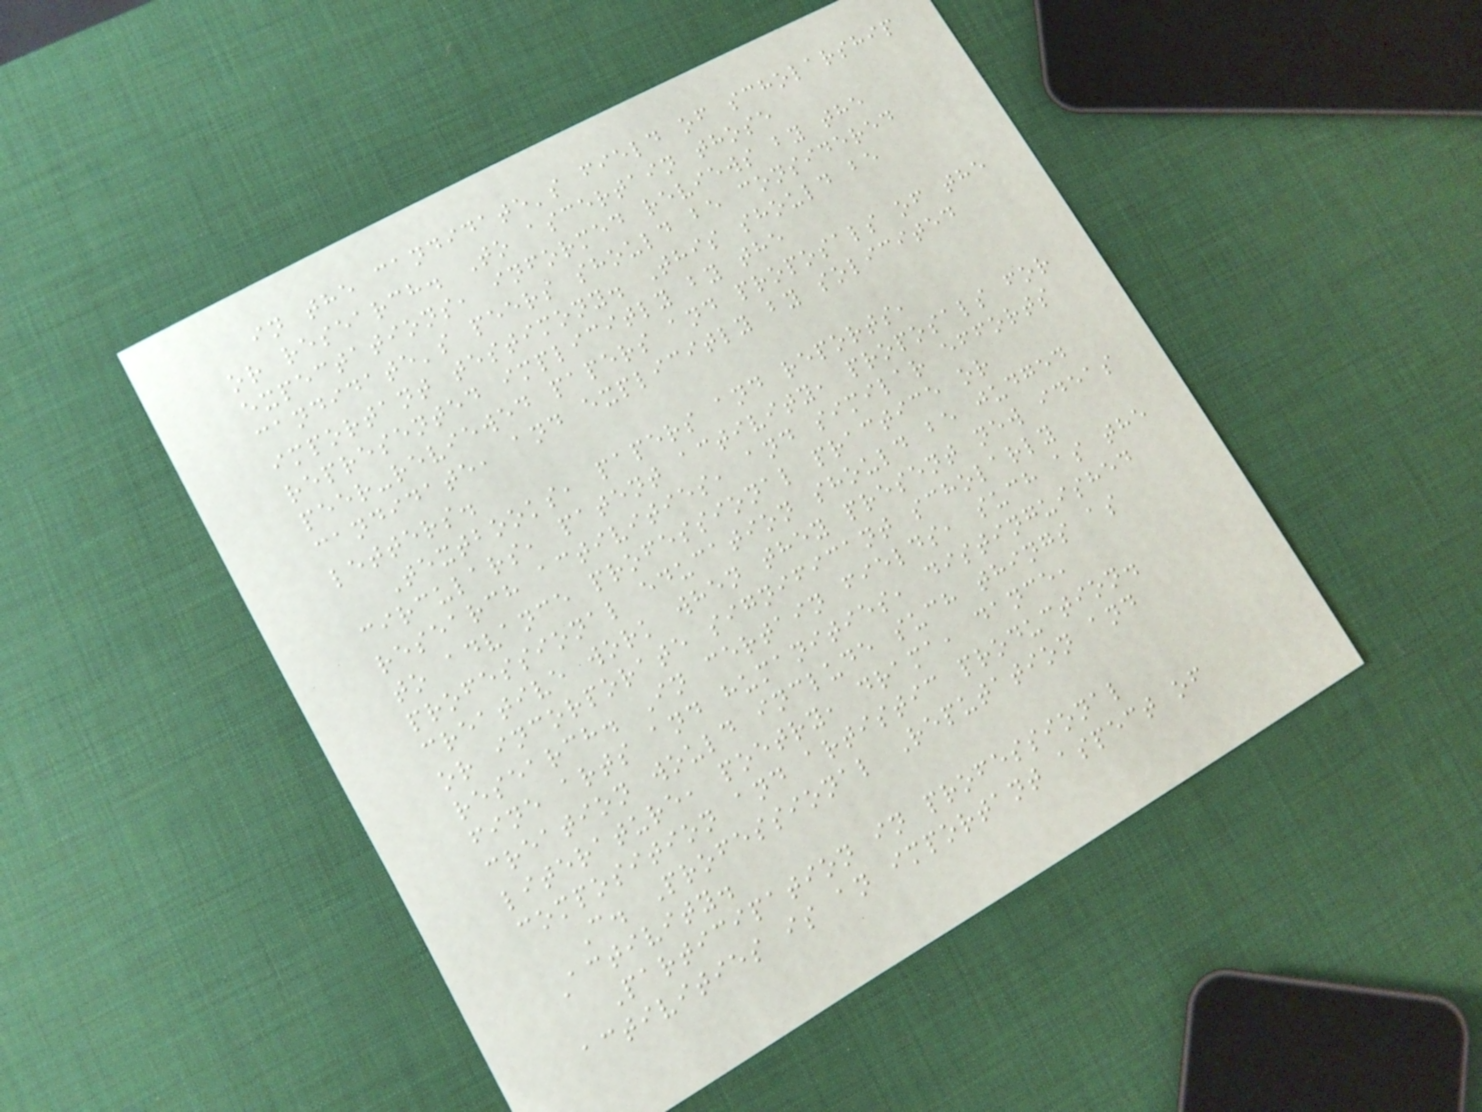in the candidate's field of scholarship
or research. To ascertain those
expectations, informed reviews by the
candidate's peers should be considered
important testimony. This should be
represented implicitly by the
peer-reviewed papers and proposals of the
candidate, and explicitly by solicited
letters.
Textbooks, papers and reports,
circulars, patent activity, proposals for
research activities, and similar efforts
to advance professional practice or
professional education should be judged
creative work when they present new ideas
or incorporate significant scholarly
research. In certain fields, such as the
fine arts and humanities, distinguished
creation would include such things as
literature, poetry, drama, dance,
composition and artistic production.
C. Professional Reputation and
Activity.
Participation in professional
activities is an important aspect of
